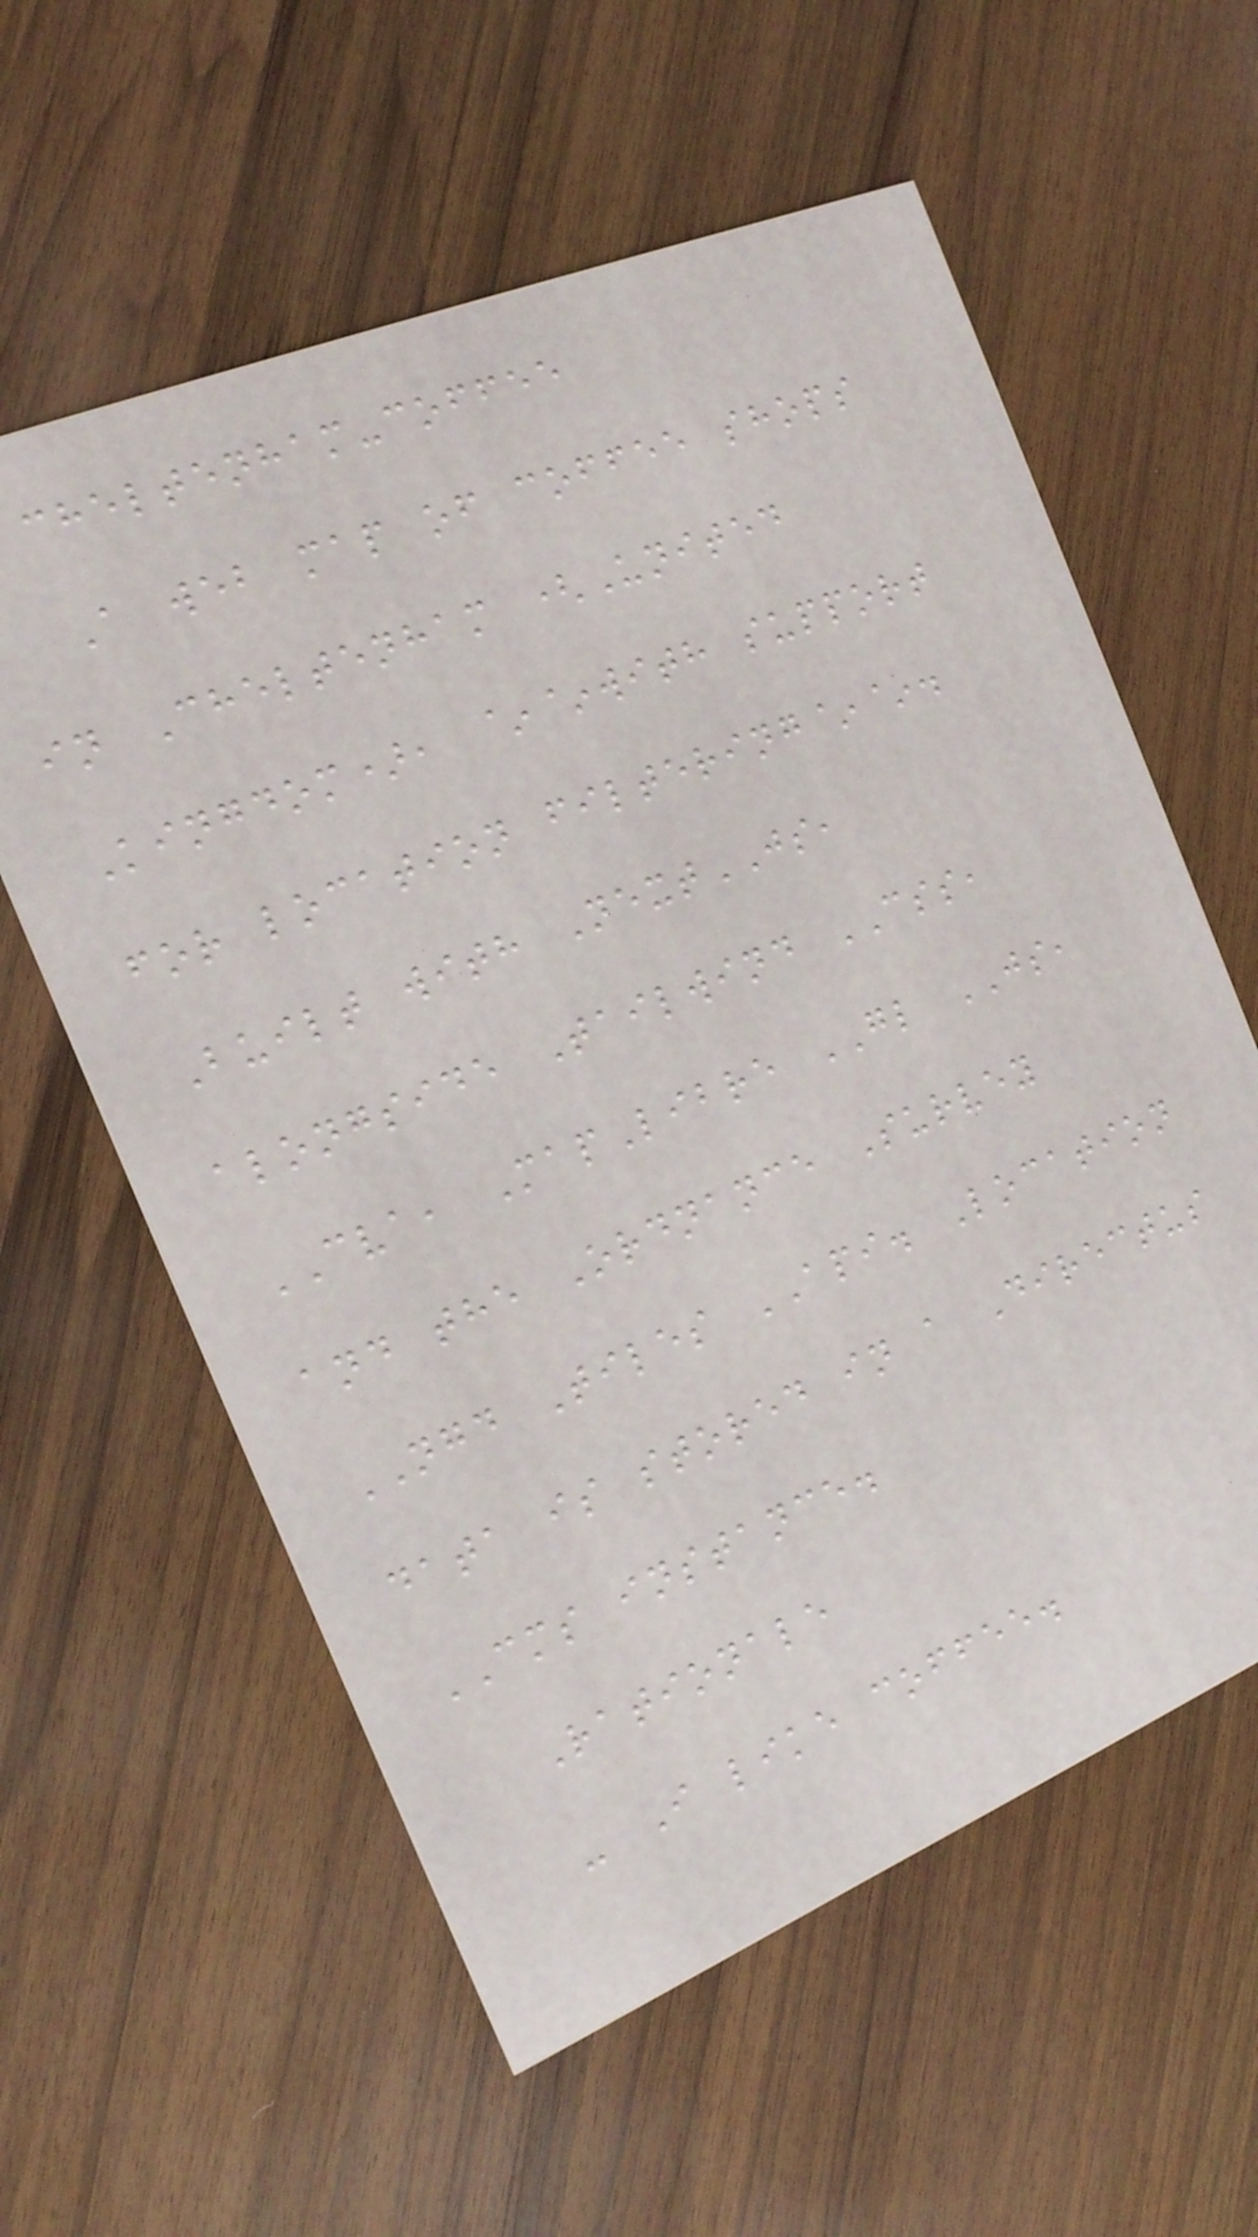cheltenham-coffee
A web map of coffee shops
in Cheltenham (United
Kingdom), ~~with support
for location filtering~~.
Built with NextJS,
alongside Tailwind CSS,
CVA, MapLibre GL JS,
and the Ordnance Survey
NGD Tiles API. Location
data is stored in a Directus
CMS instance.
Rationale
- I like coffee.
